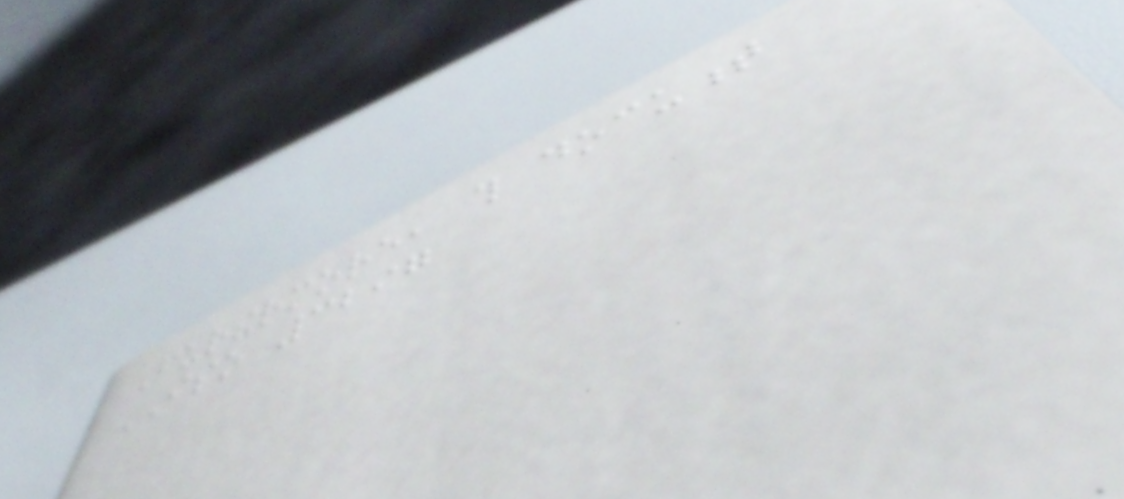Furthermore, this document
ISO 3297
